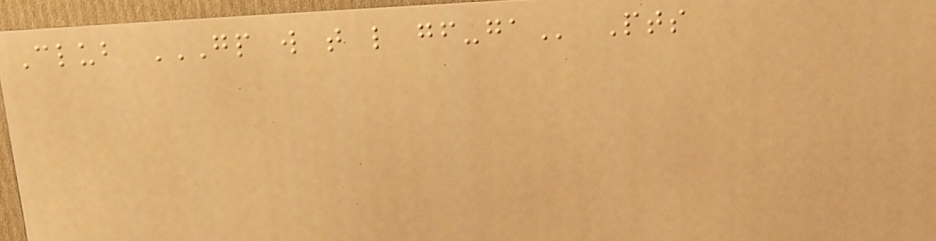Club GP W T L GF-GA Pts
